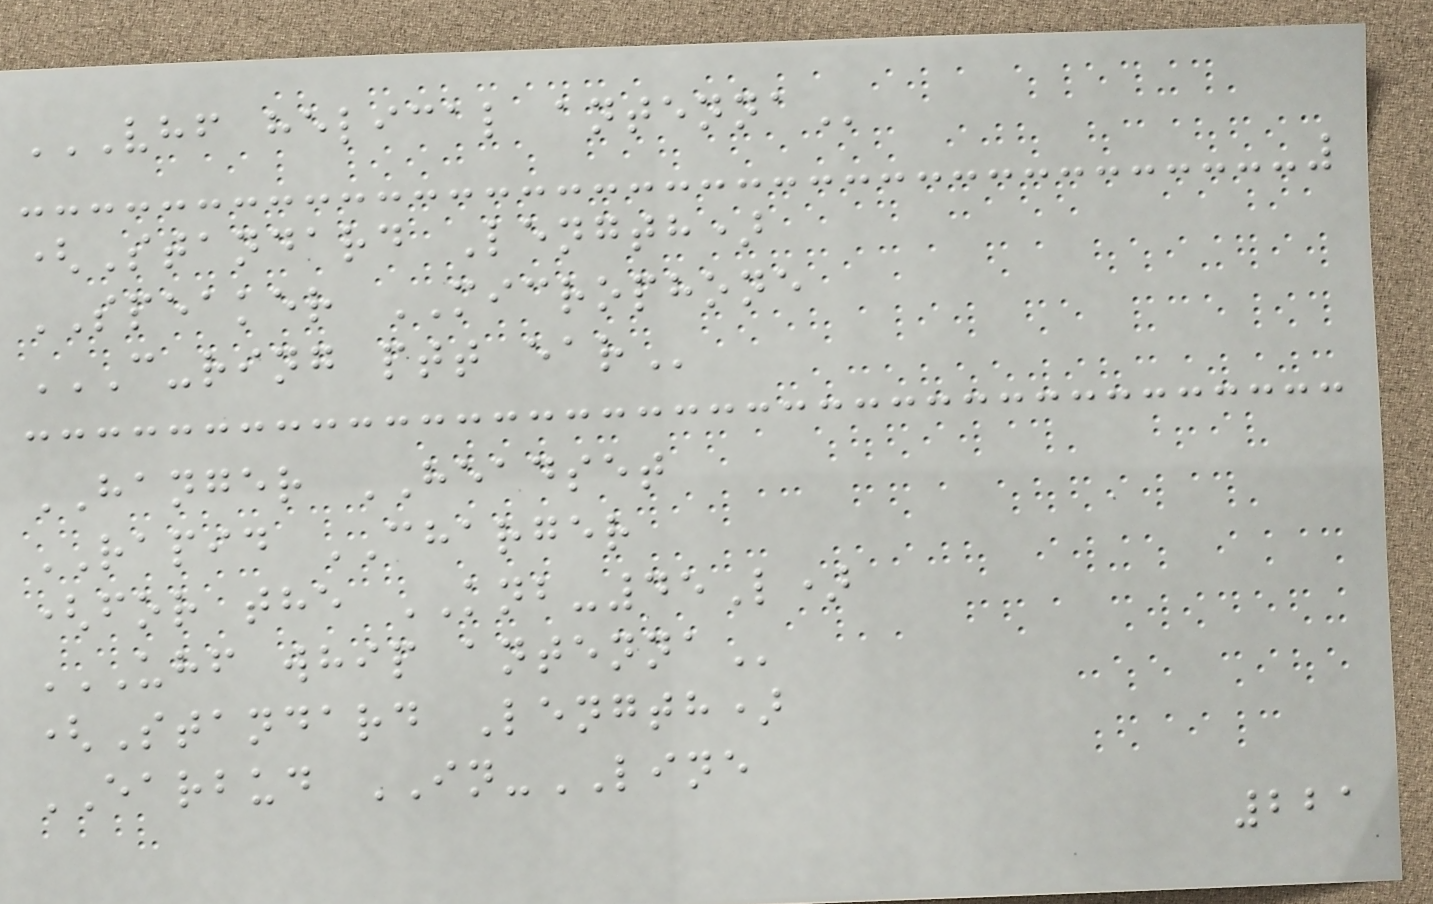VHF HELICAL ANTENNA
(Standard Length)
SPEAKER MICROPHONE
C-RING PTT EAR
HANGER HEADSET
RAPID CHARGER
(for the KNB-45L)
UHF WHIP ANTENNA
(Standard Length)
EARBUD IN-LINE
221
